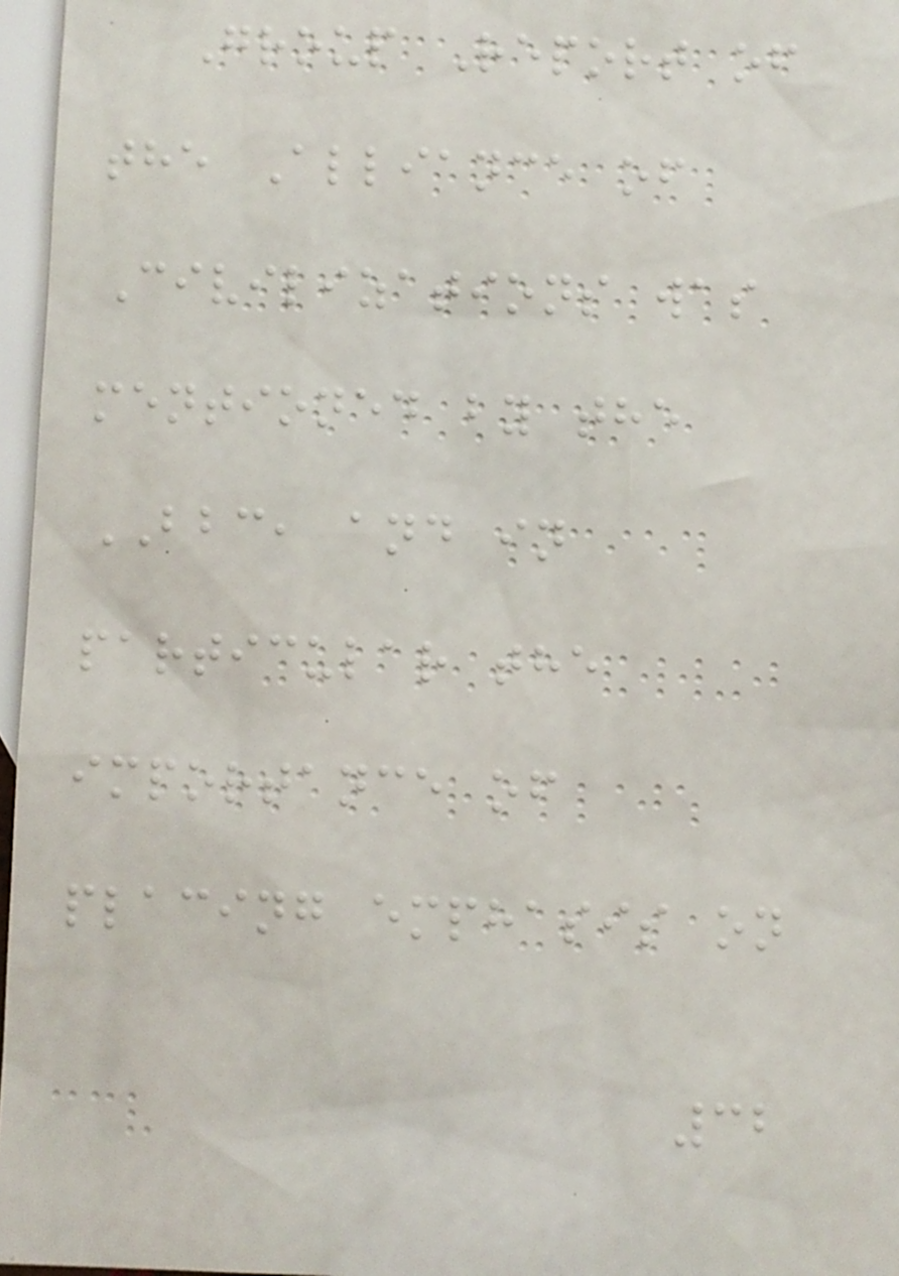Group Report of
the Alliance of
Civilizations was
mentioned by the
BBC, and in
particular the
importance of
placing emphasis on
32
